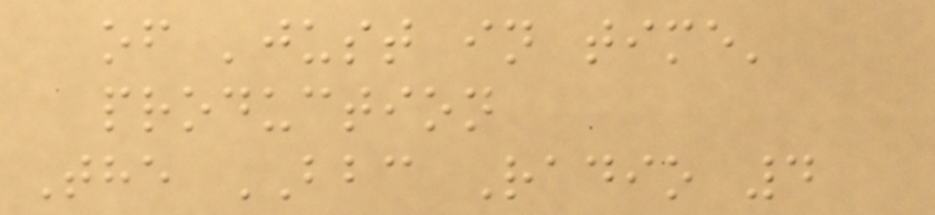of 'just in time'
production
The BBC Radio 4
